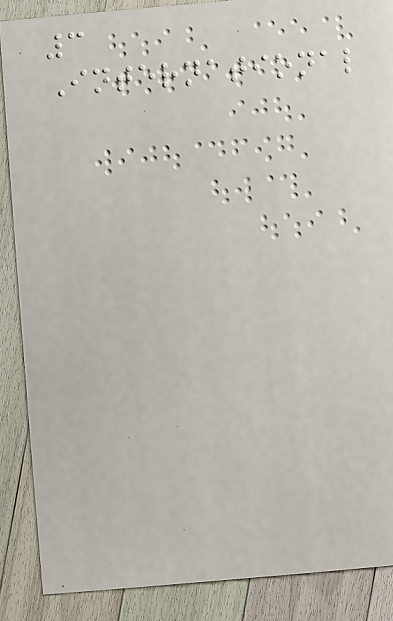3
International
